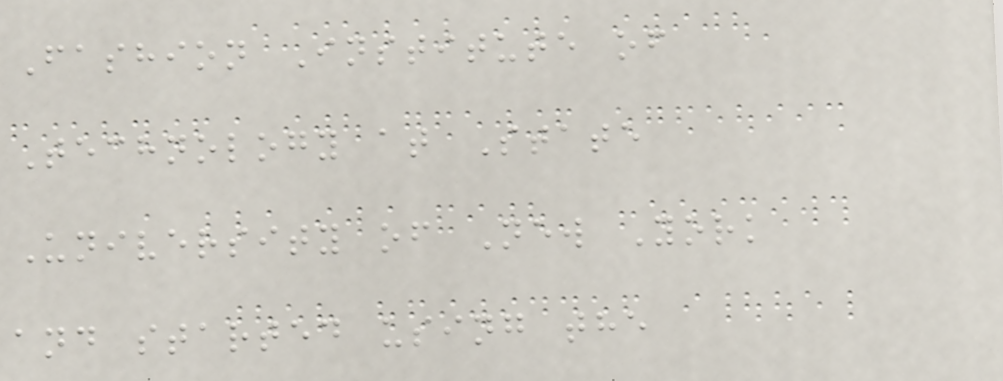Fashion Institute of
Technology at State
University of New York
and started using the
